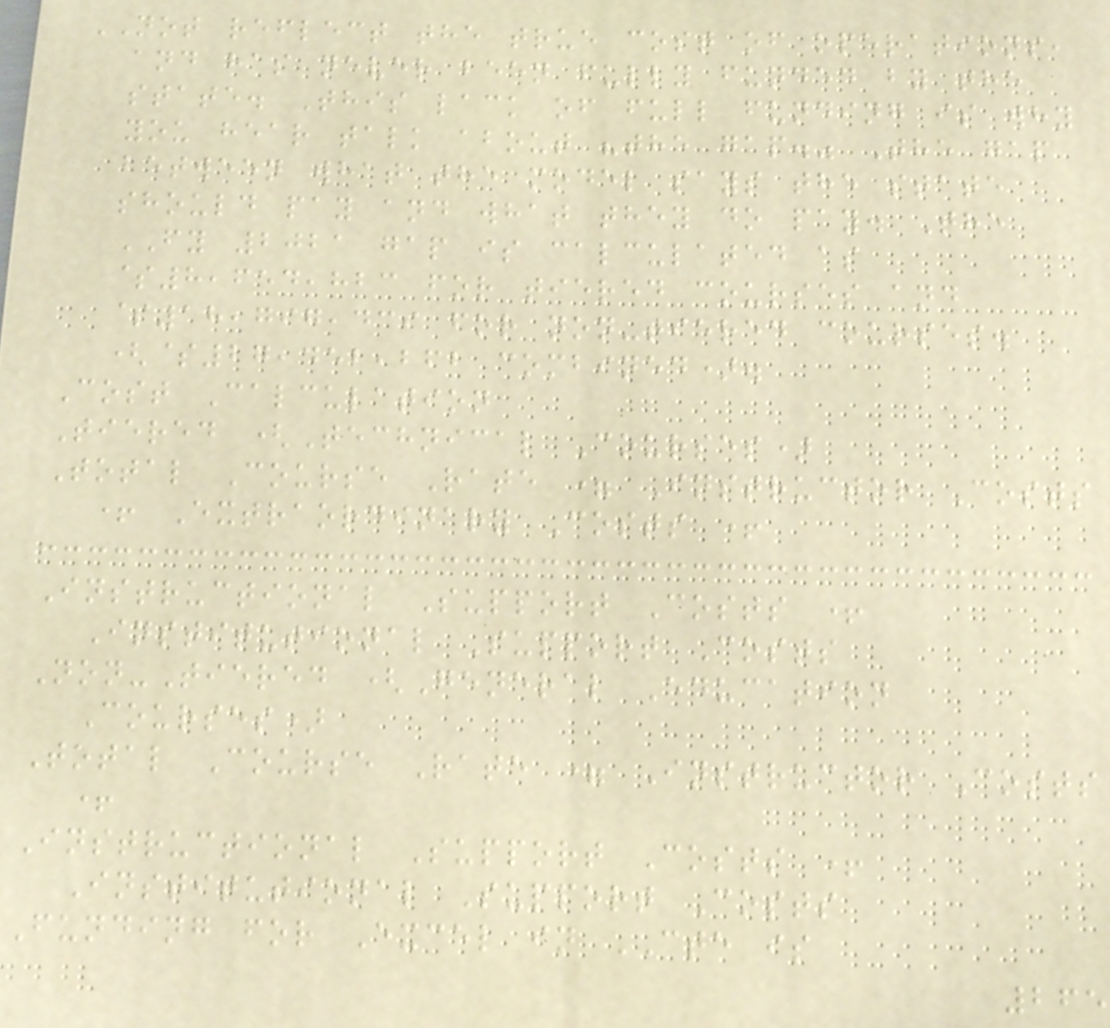NOT reflect the true cost of operations,
and has never been fully funded by the
state. This lack of full funding is why
you hear talk about "the gap." The gap
between what the model says the state
should pay and what they do pay. The
FY 2021 gap is calculated as
$8,654,823 for tiered courses and
$18,797,439 for non-tiered courses.
($27,452,262 combined).
Cost Calculation
Tiered (Technical Courses)
Total Course Rate = Instructor Costs
+ Extraordinary Costs +
Instructional Support Costs +
Institutional Support Costs
Non-Tiered (General Education
Courses)
Total Course Rate = Instructor Costs
+
Instructional Support Costs +
Institutional Support Costs
Funding for Excel in CTE is
265
